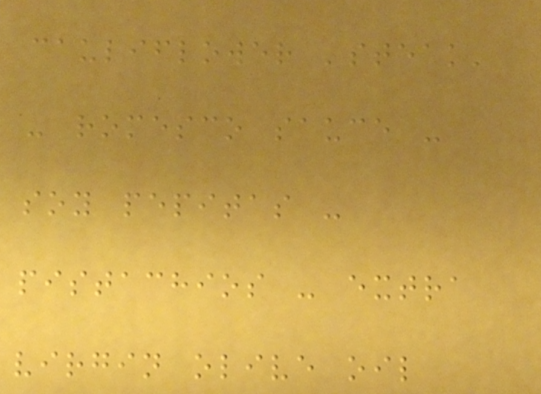cauliflower 'steak'
- romesco sauce -
soy pepitas -
pistachios - extra
virgin olive oil
